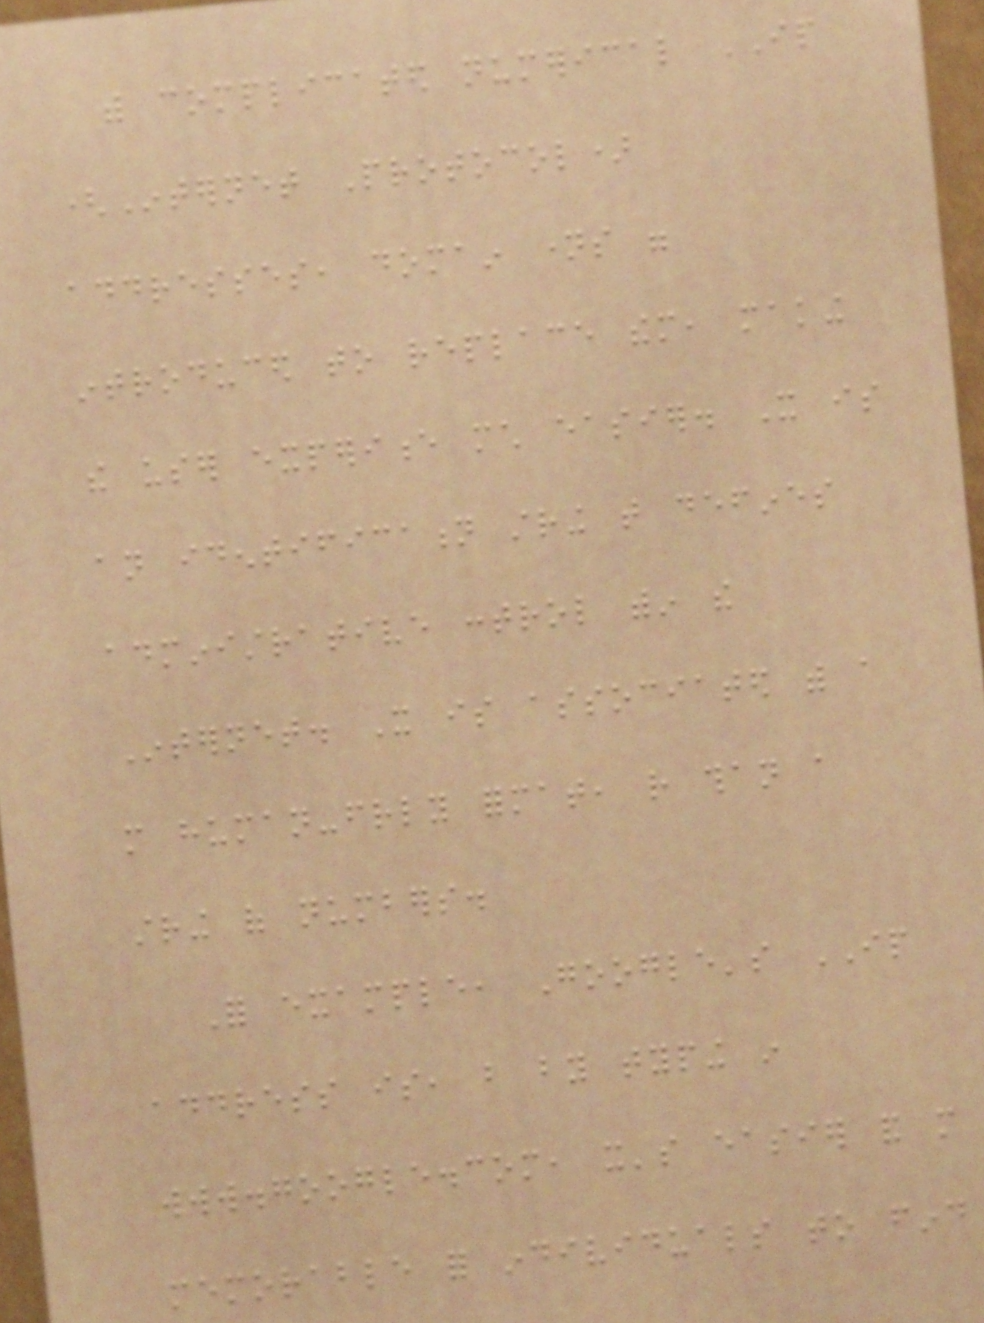with complicated numerical IP
(Internet Protocol)
addresses, domain names were
introduced to replace them, making
the user experience much easier. It is
an identification string that defines
administrative control within the
Internet. It is associated with a
more human-friendly format, rather than a
string of numbers.
For example, Google's IP
address is, but by typing in
www.google.com, it's easier and more
memorable for individuals to find
